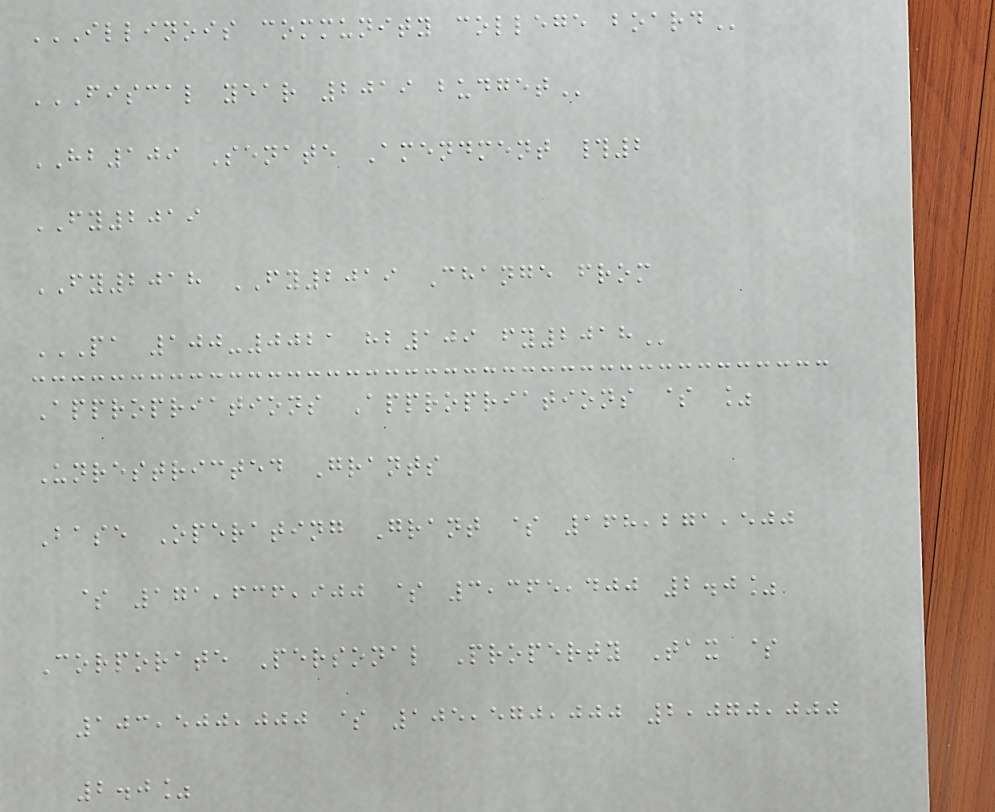ILLINOIS COMMUNITY COLLEGE BOARD
FISCAL YEAR 2019 BUDGET
HB109 Senate Amendment #2
FY2019
FY2018 FY2019 Change from
PA 100-0021 HB109 FY2018
Appropriations Appropriations $ %
Unrestricted Grants
Base Operating Grant $ 168,271,500
$ 171,636,900 $ 3,365,400 2.0%
Corporate Personal Property Tax $
103,500,000 $ 105,570,000 2,070,000
2.0%
